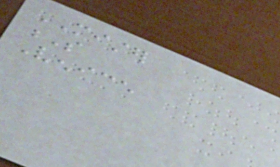MISTER
S
Venice
